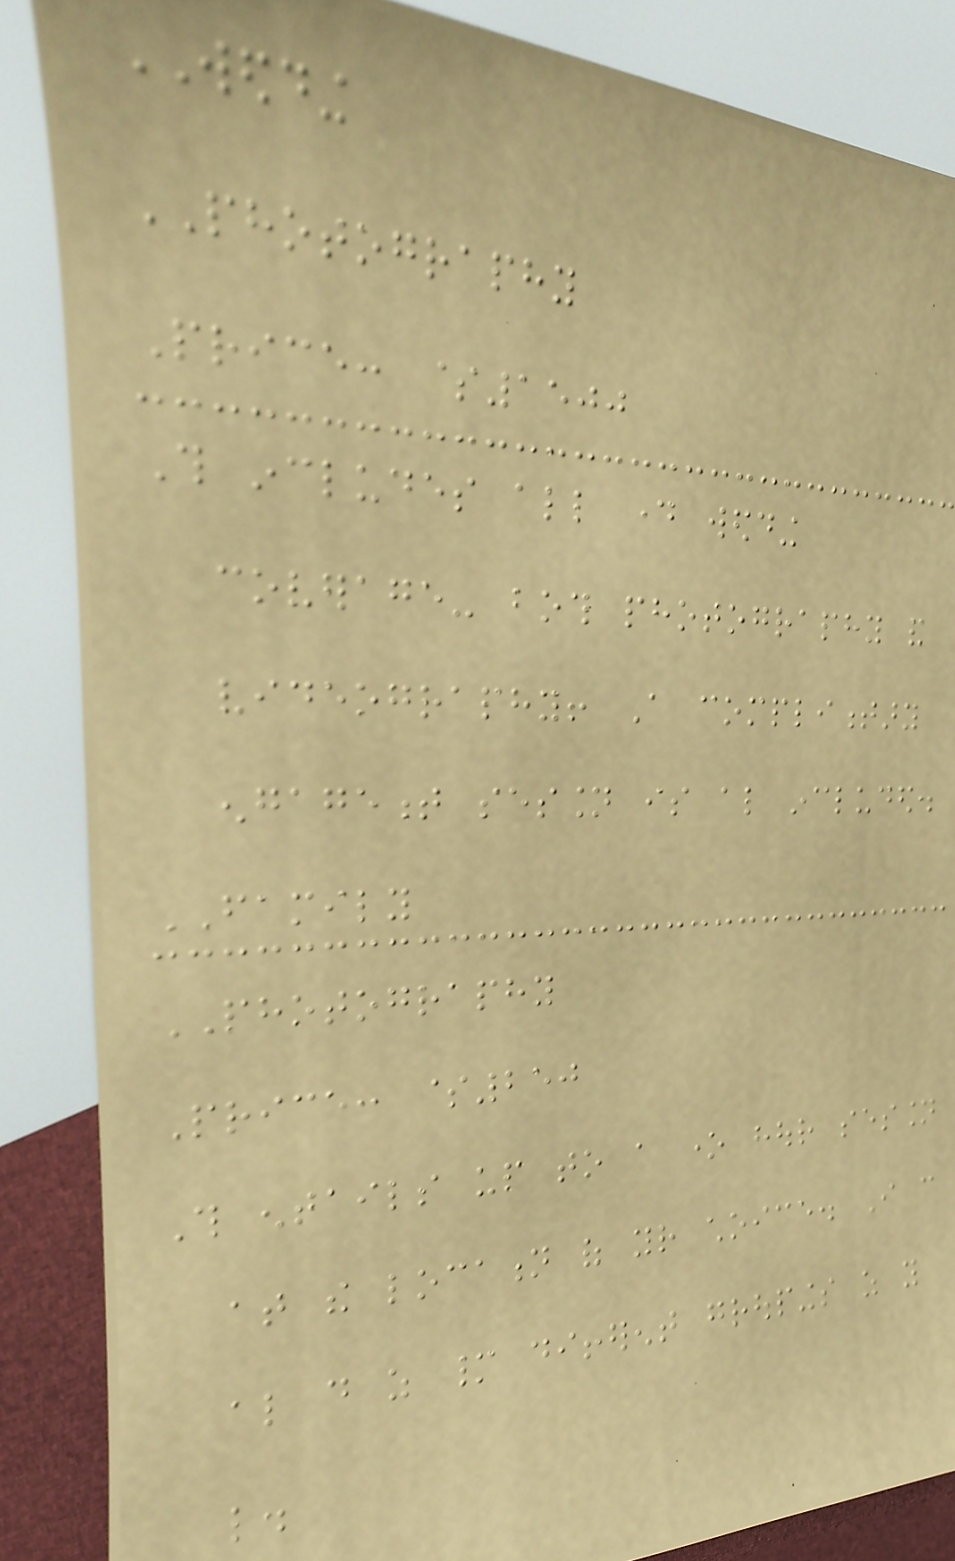WEDDING
PHOTOGRAPHY
Price: $1500
This includes all day wedding
coverage- both photography and
videography! A complimentary
engagement session is also included.
FAMILY
PHOTOGRAPHY
Price: $250
This entails up to a one hour session
at the location of your choice. I can
also do as many different groupings as you
like.
